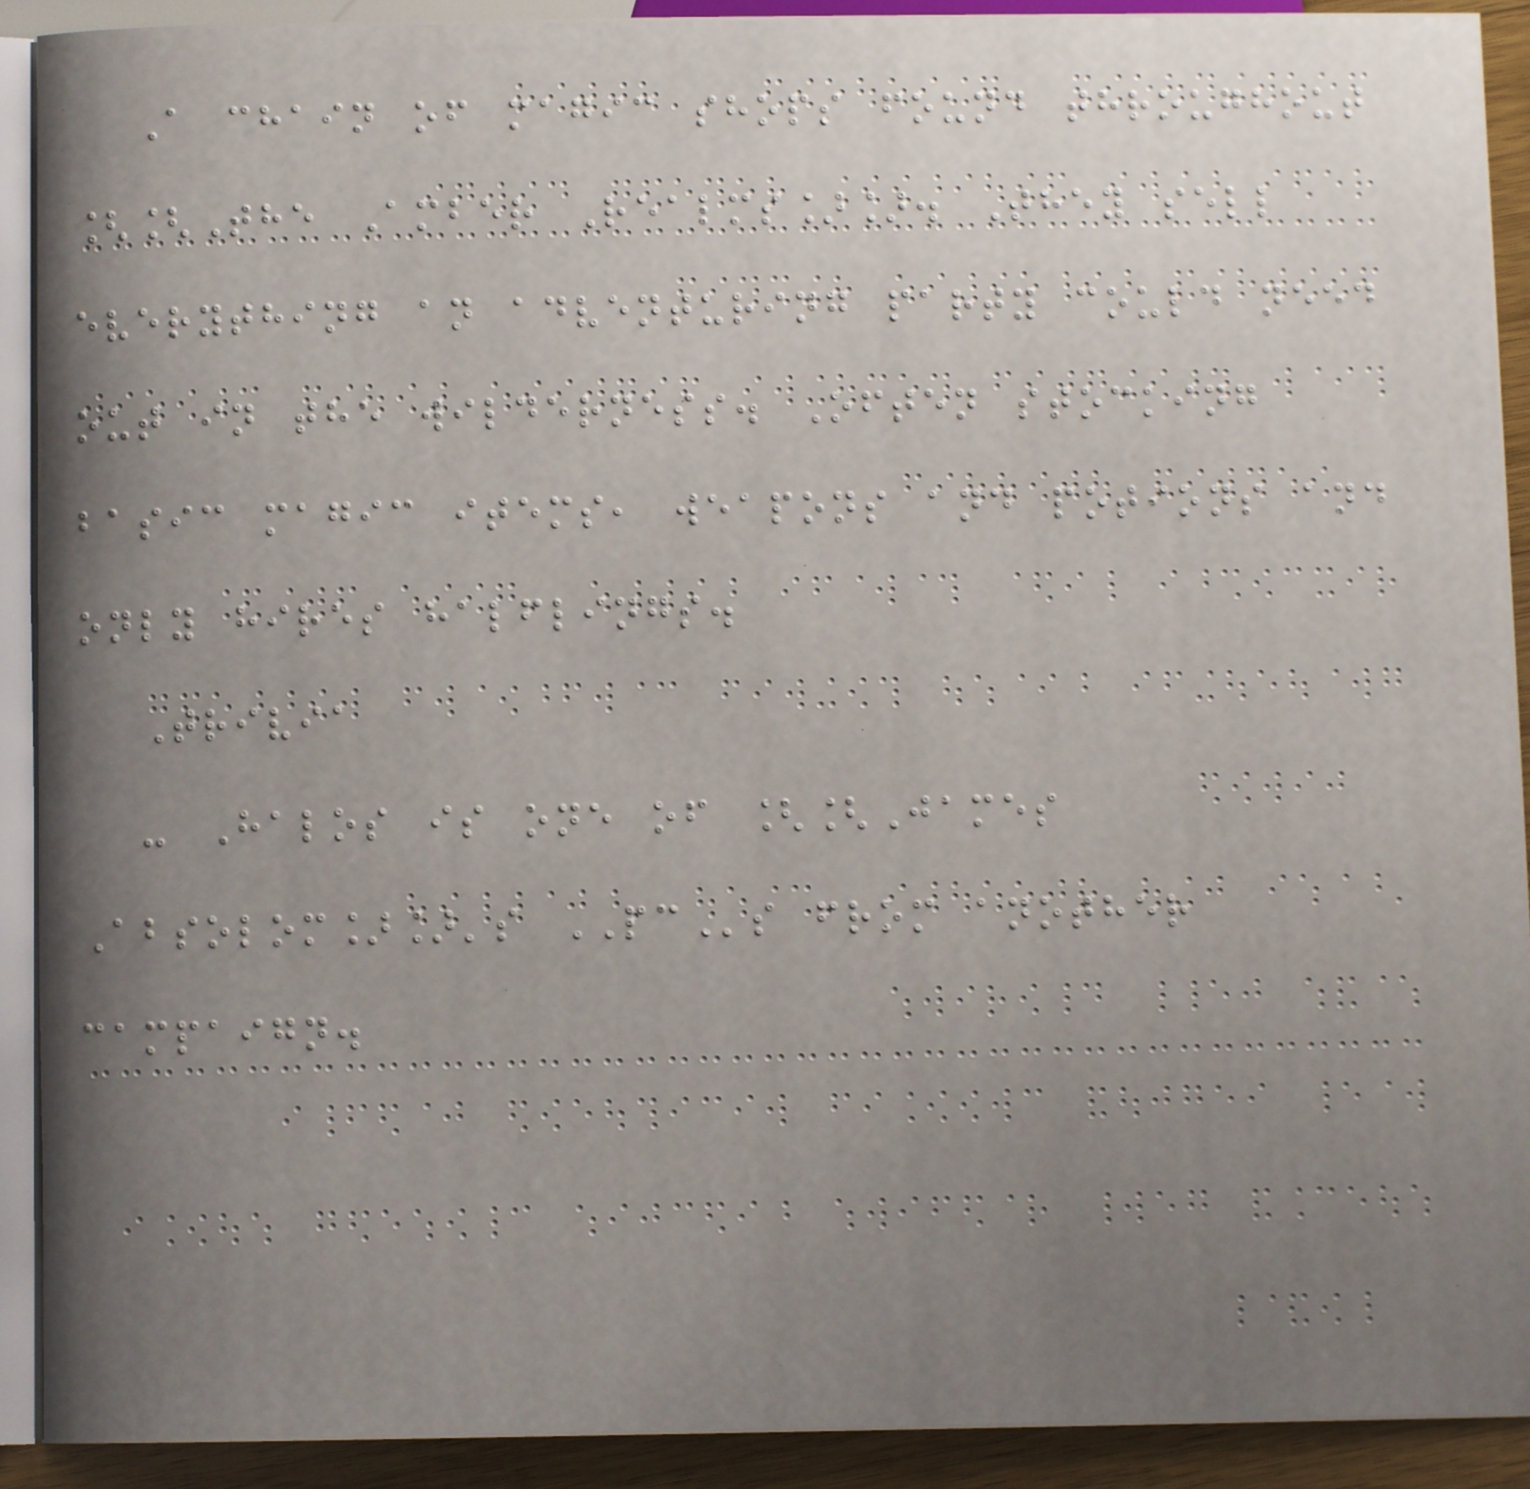A chain of magic shops found throughout
[[The Amber Realms]]. They sell
everything an adventuring party could need
out in the wilderness. Often stocking
basic magic items, weapons and potions and
only hires halflings.
Trivia
- Halos is one of [[James
Absolom]]'s PCs from another
campaign.
